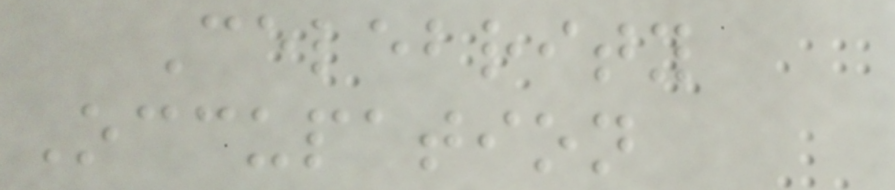Celebrity
Occupation
